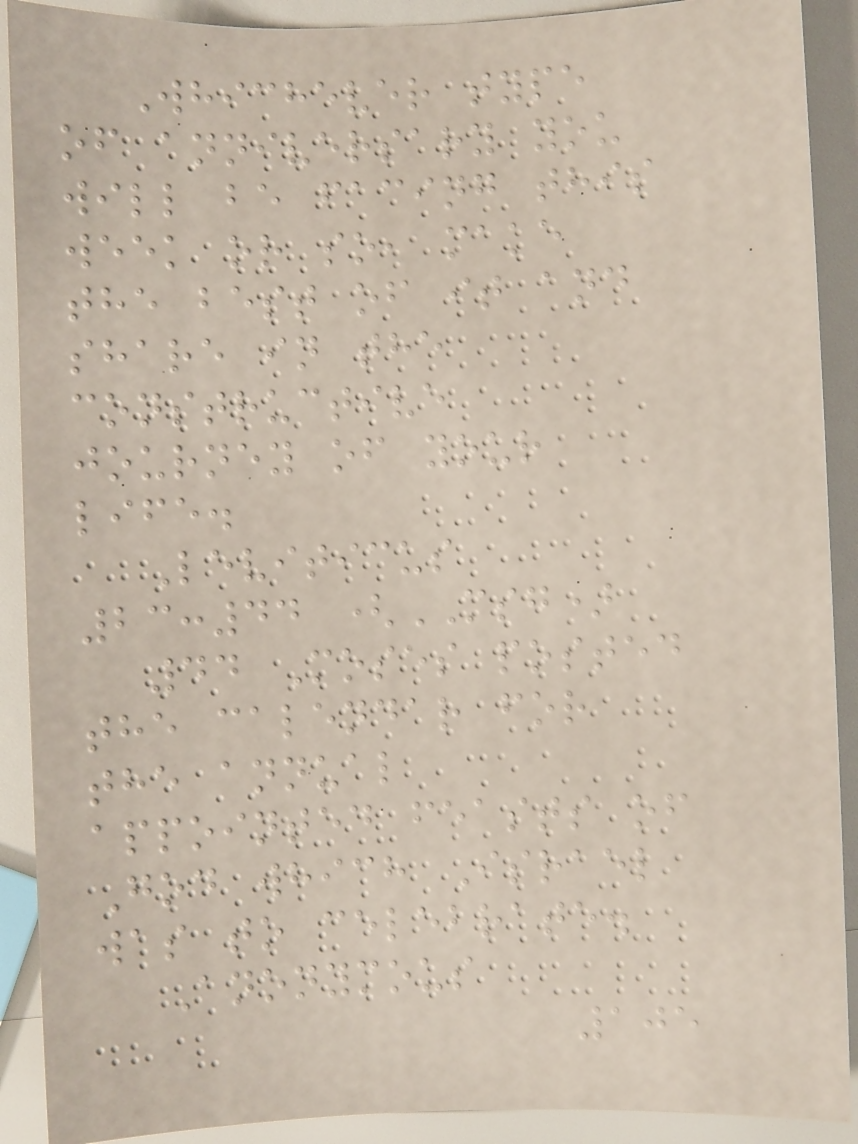Whichever type
of anniversary you
will be facing this
week or so, make
the best of it and
share in the
constructive
journey of your
life.
Leviticus
23:44 (MSG)
44 Moses posted
the calendar for
the annual
appointed feasts of
God which Israel
was to celebrate.
Anonymous
105
